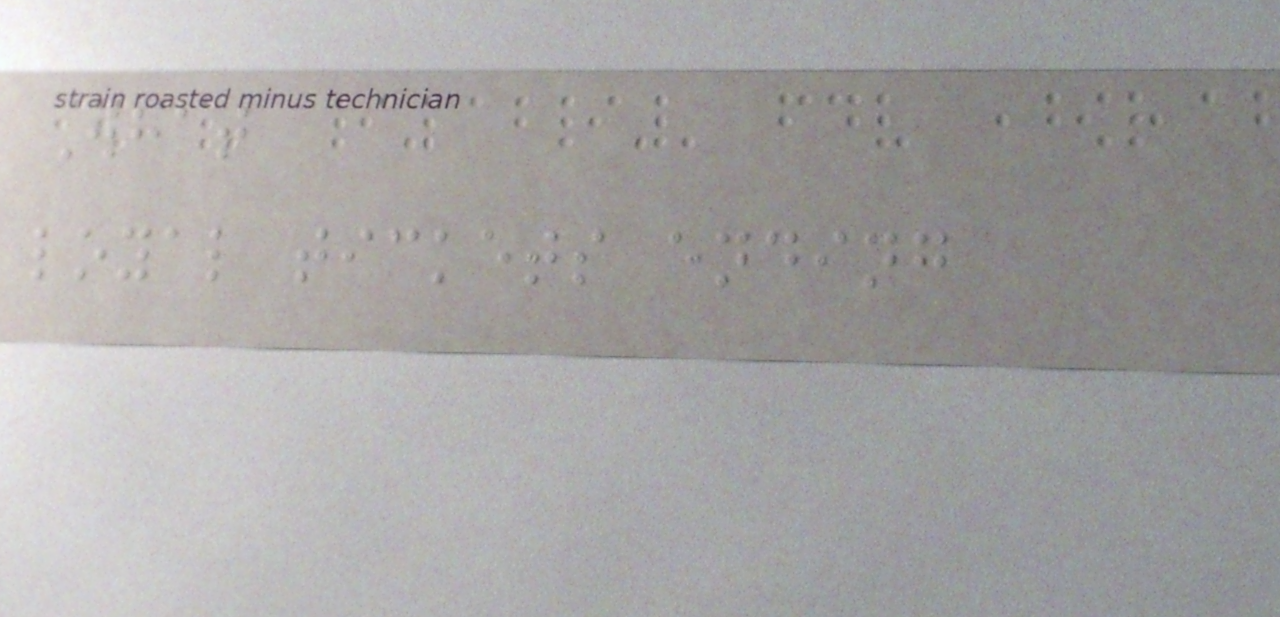What
loyal tickets ending
